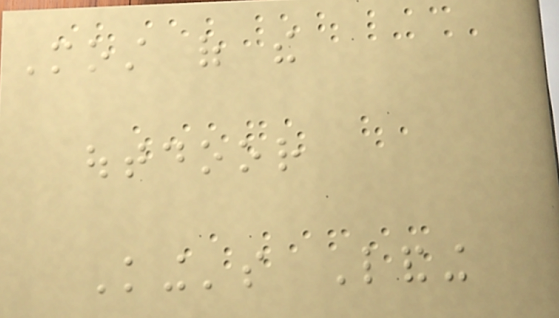Most of the
outdoor
King's Landing
